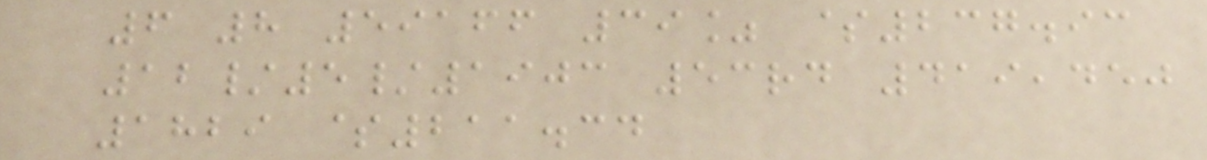6 8 59166 39% $237.93
12/5/1903 53rd 419,450
1829 $211.34
